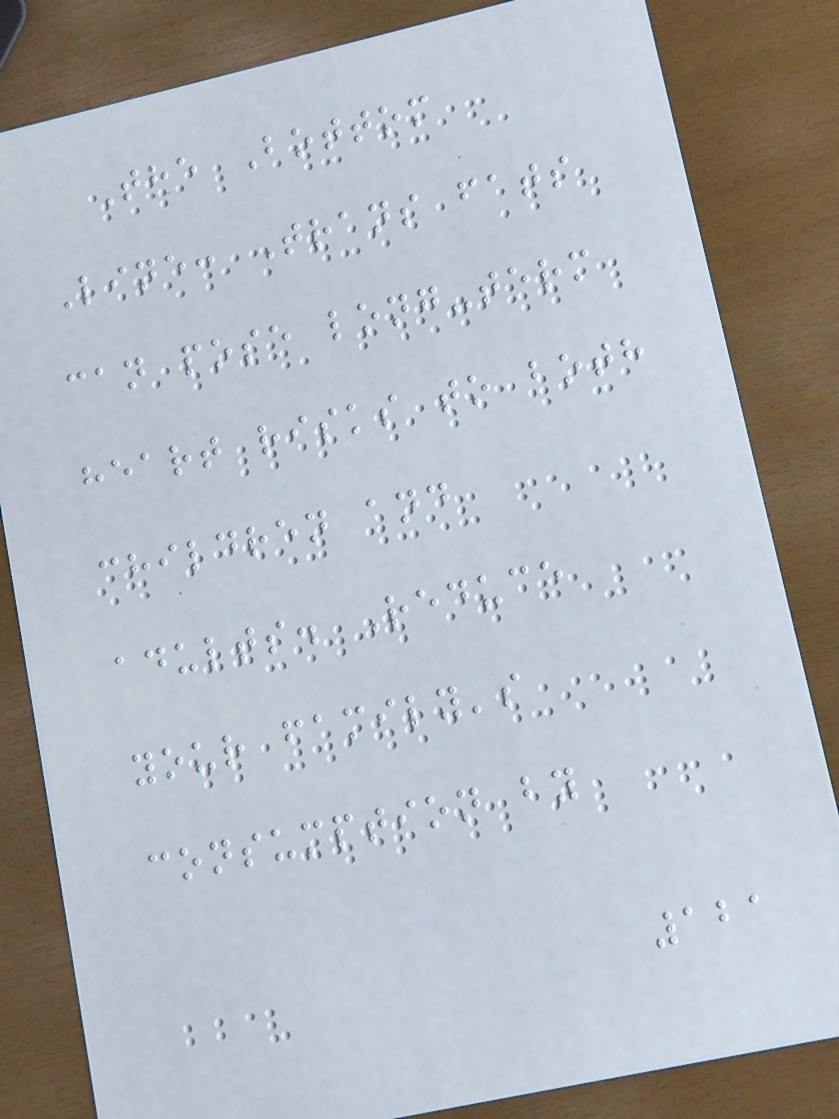The Bottom
Line: Trans fats
can pose long-term
heart risks to both
children and
adults. Reduce
your family's
consumption by
121
